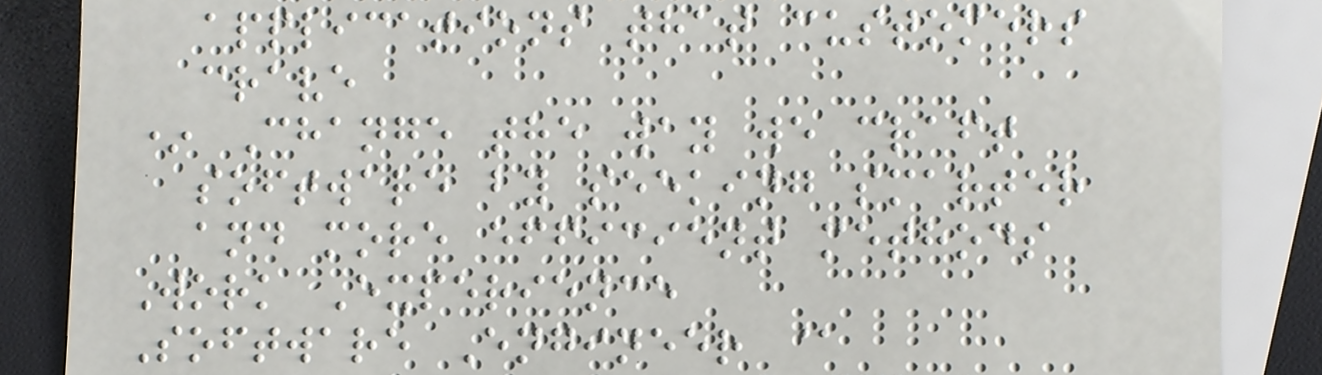applications that customers
crave
* Change the way we craft
software by seeking smarter
and more efficient methods
Work Experience
Software Engineer @
